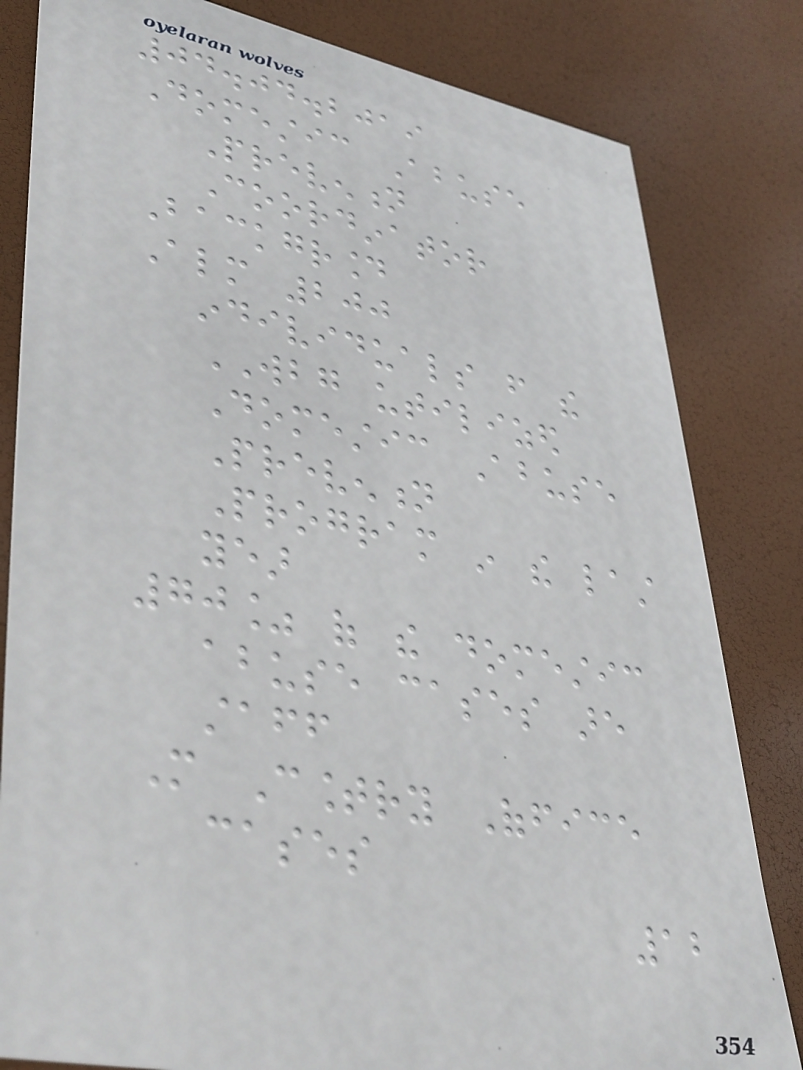04.04.2019
Domestic Abuse
Prevention
Coordinator
Background
Almost 200
individuals from the
WBG utilized
Domestic Abuse
Prevention
Program in the last
year
70% of the domestic
abuse cases are
staff
More Country Office
cases
12
